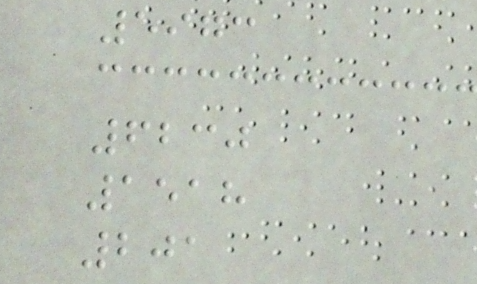5973
6230
1518
201
